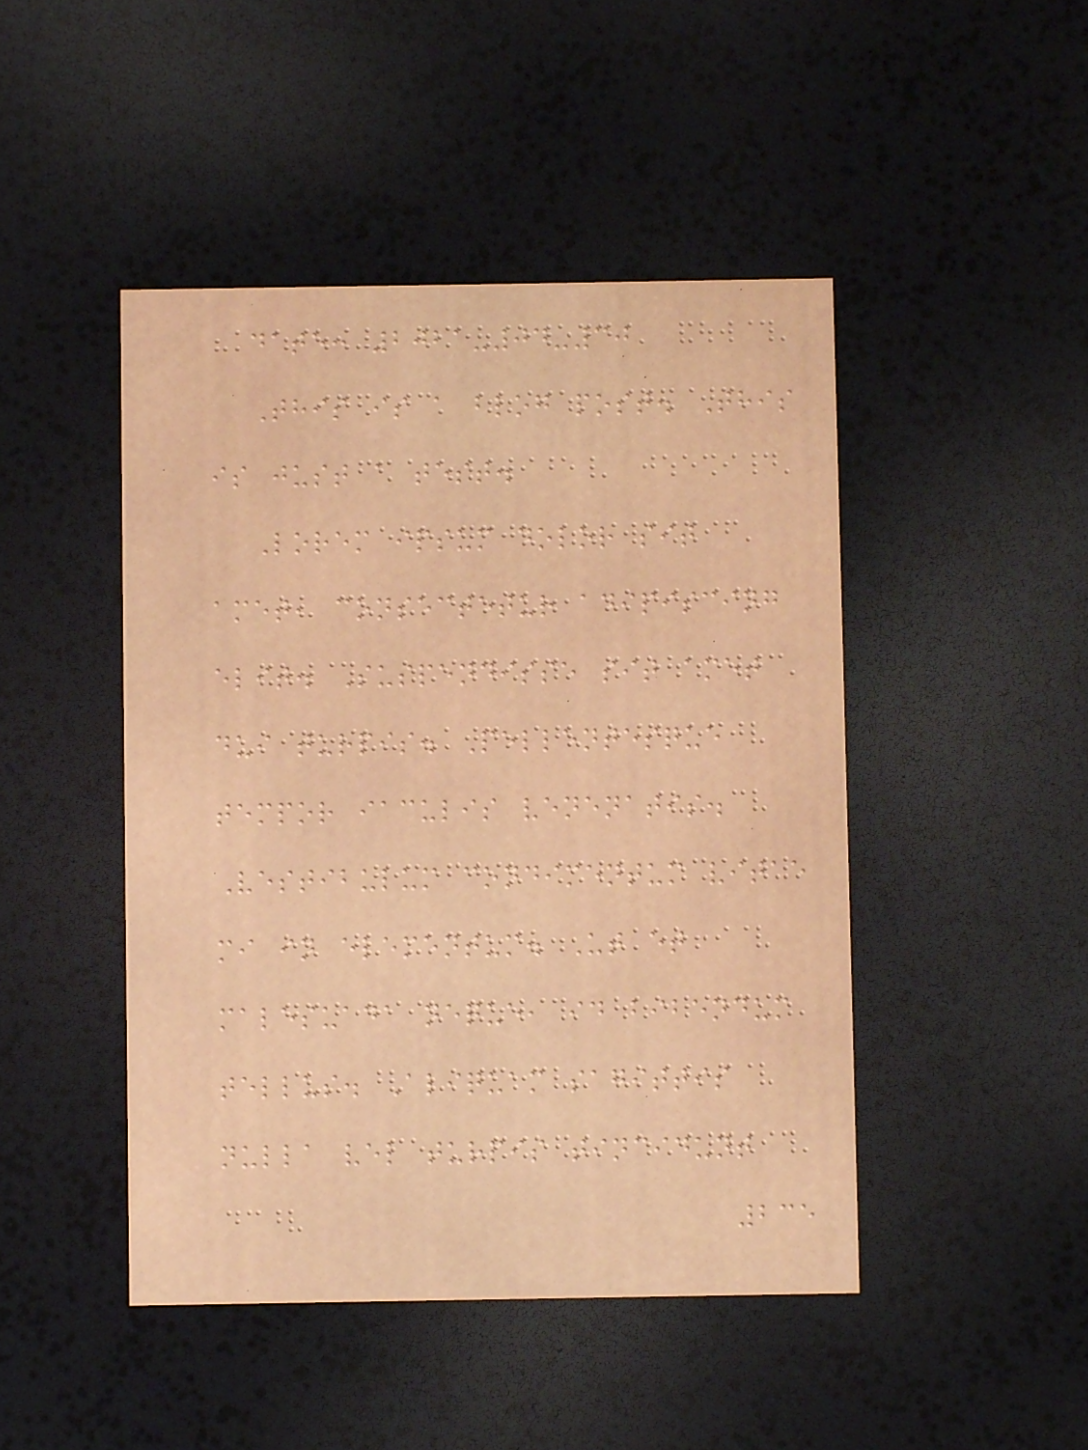date: 2021-04-30
This is a blog post. This
is just a test.
Lorem ipsum dolor sit
amet, consectetur adipiscing
elit. Suspendisse sit amet
dui turpis. Pellentesque
tempor iaculis venenatis.
Vestibulum condimentum vitae
mi in elementum. Ut et
malesuada neque, id bibendum
tellus. Aliquam sagittis
nulla vel turpis tincidunt
235
